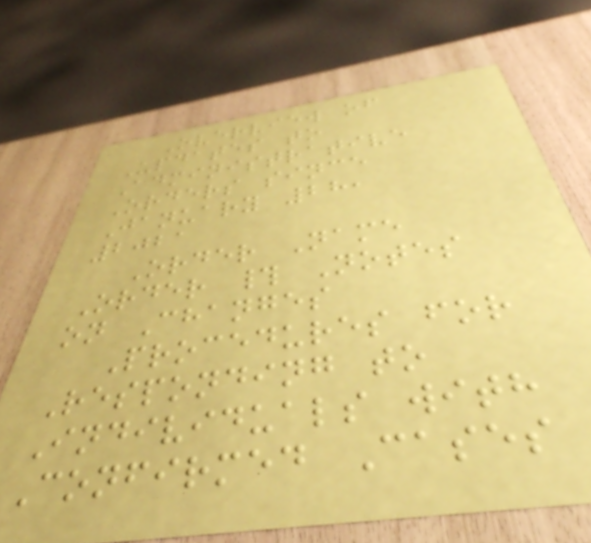Overview of
Updates to
Administrative
Orders since
January 28,
2021
Order Name
Order # Notes
on Changes
Procedures for
Responding to
Individuals with
Confirmed Cases
